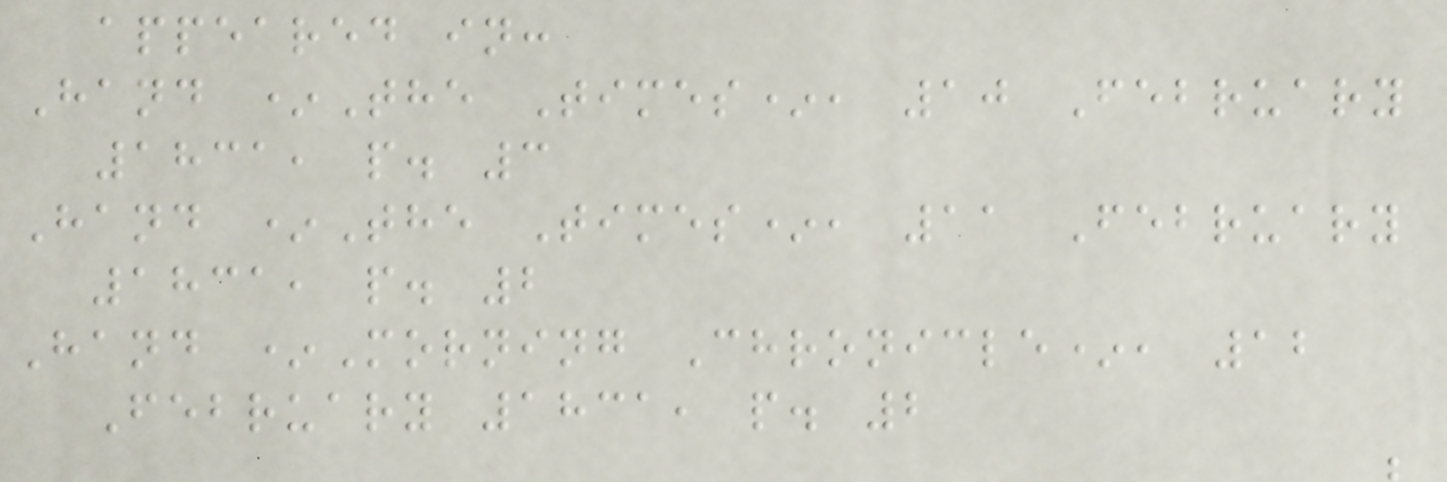appeared in:
Hand *The Times*, 10 February
1831, p. 3
Hand *The Times*, 11 February
1831, p. 2
Hand *Morning Chronicle*, 12
February 1831, p. 2
